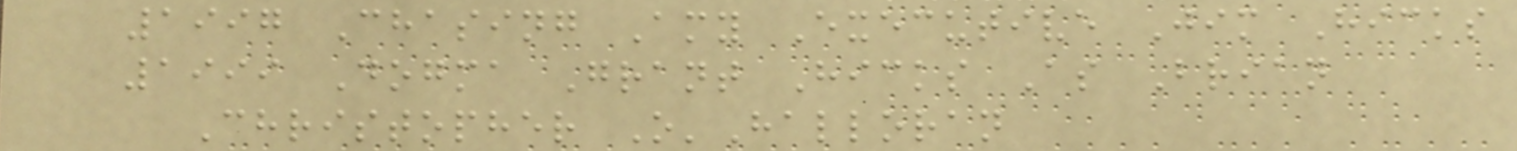1997 Chasing Amy Executive Jim Hicks
1999 Dogma Grant Hicks As Brian
Christopher O'Halloran
